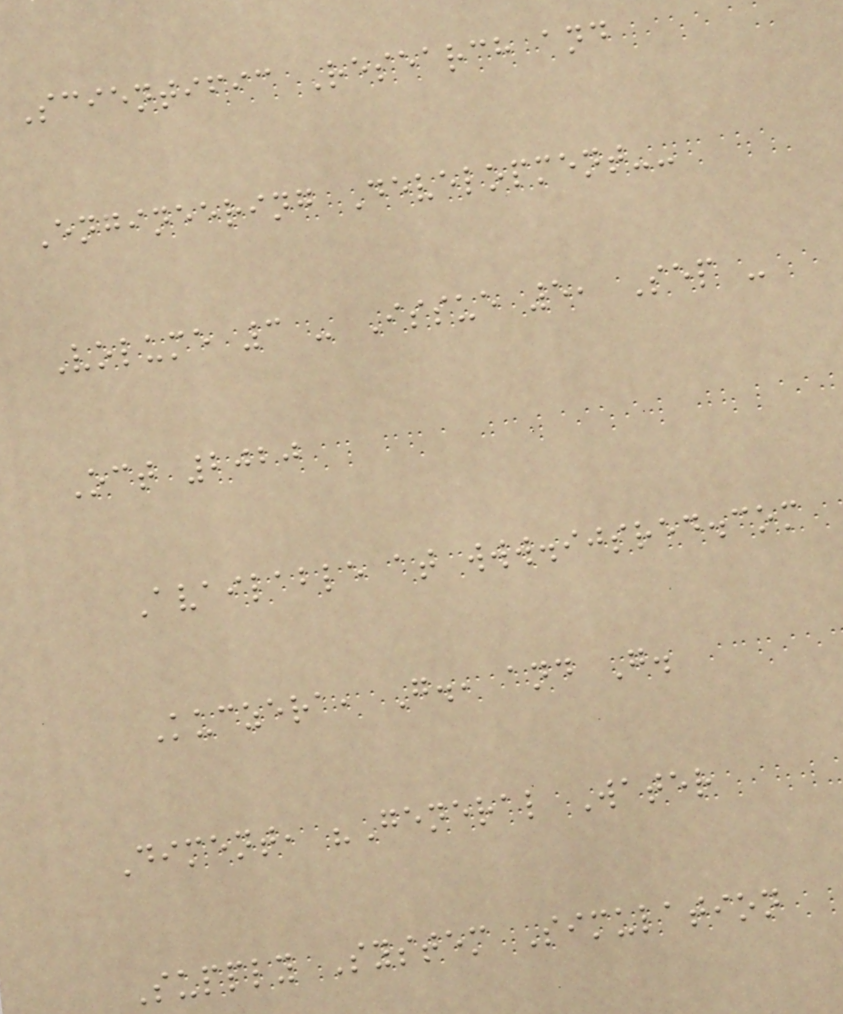Scientific Research and
Engineering Development--
Volume 3 - Issue 5, Sep -
Oct 2020
Available at www.ijsred.com
Kuczera, G., and G.
Diment, "General Water
Supply System Simulation
